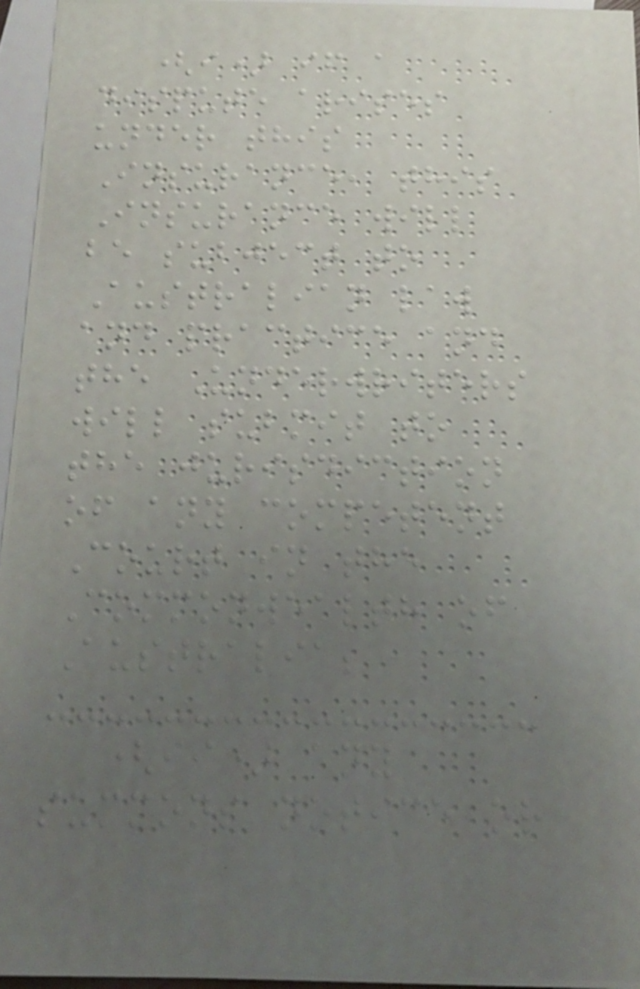(i) if a
dispute arises
under this
Insurance, this
Insurance will
be subject to
Australian law
and practice and
the Underwriters
will submit to
the jurisdiction
of any competent
Court in the
Commonwealth of
Australia;
(ii) any
summons notice or
